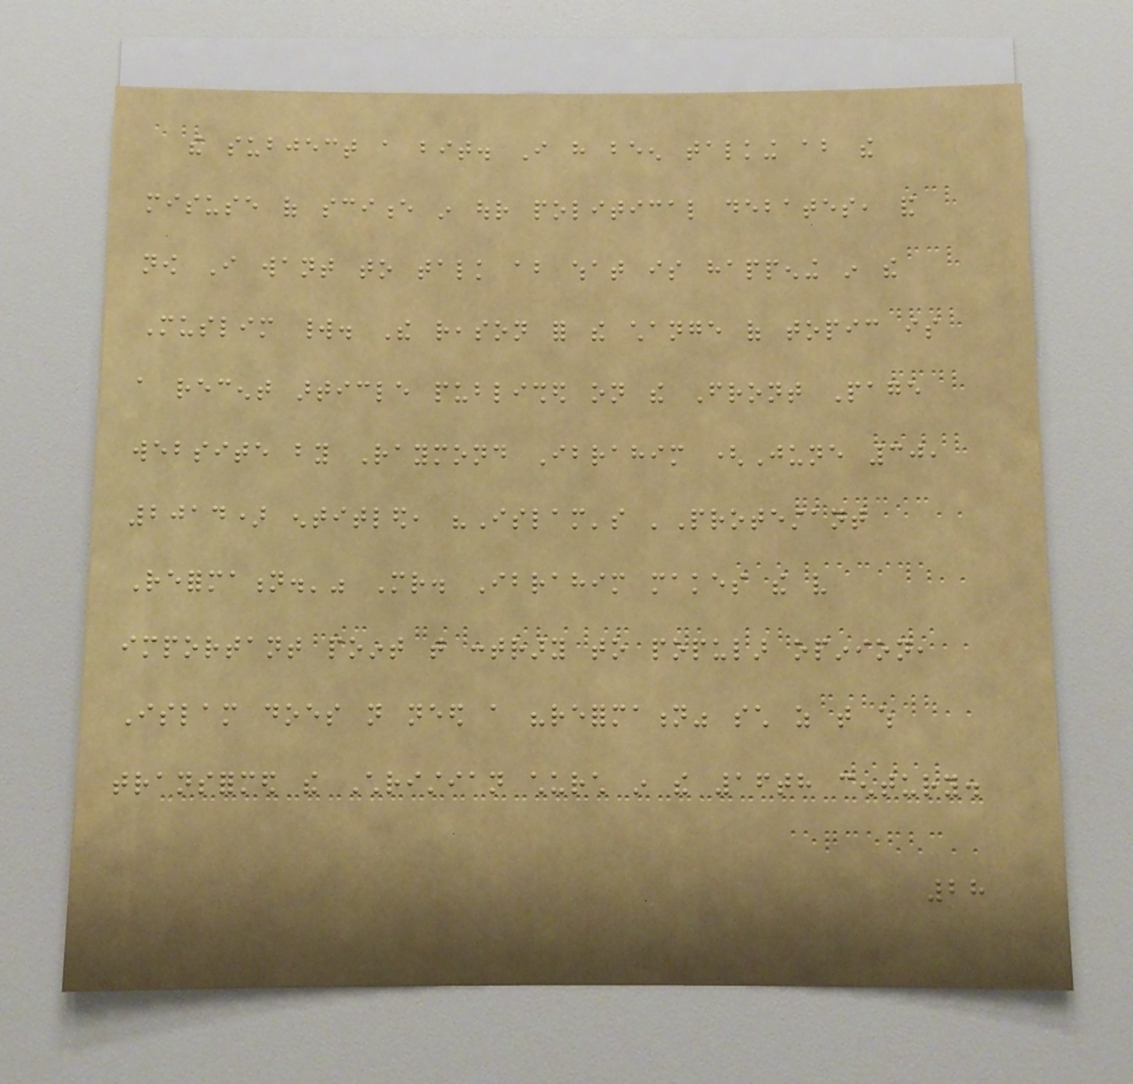the subject a bit. I have been talking about the
misuse of science in our political debates, and
now I want to talk about what is happening in the
Muslim world. The reason for the change of topic is
a recent article published on the Front Page
website by Raymond Ibrahim (June 30,
2014) entitled, "Islam's 'Protestant
Reformation.'" Mr. Ibrahim makes the very
important point that contrary to popular opinion,
Islam does not need a "reformation" such as that which
transformed the Christian church in the 16th century.
28
